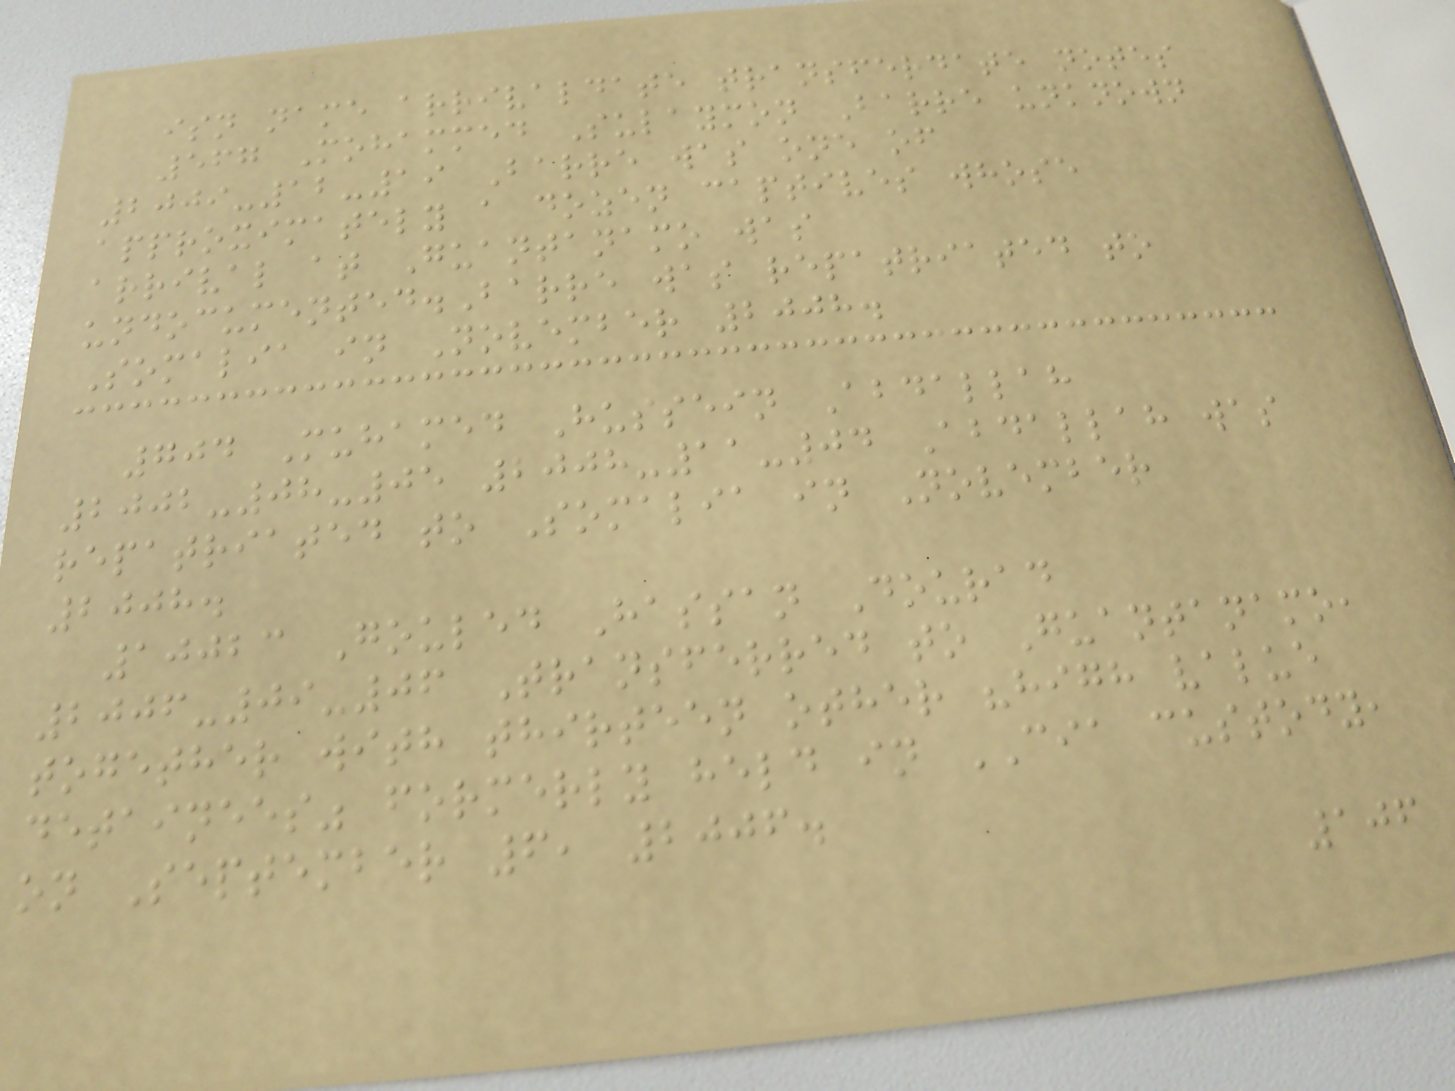isn name arrivaldate transferdate notes
567 Mohammed Sulaymon Barre unknown
2009-12-19 Barre was one of
approximately a dozen captives whose
arrival at Guantanamo was
undocumented.Barre was repatriated to
Somalia in November 2008.
704 Muhamed Hussein Abdallah
2002-08-05 2008-11-04 Abdallah was
repatriated to Somalia in November
2008.
10023 Gouled Hassan Dourad
2006-09-06 Transferred to Guantanamo,
together with thirteen other "high value
detainees" formerly held in CIA custody,
on September 6, 2006.
106
